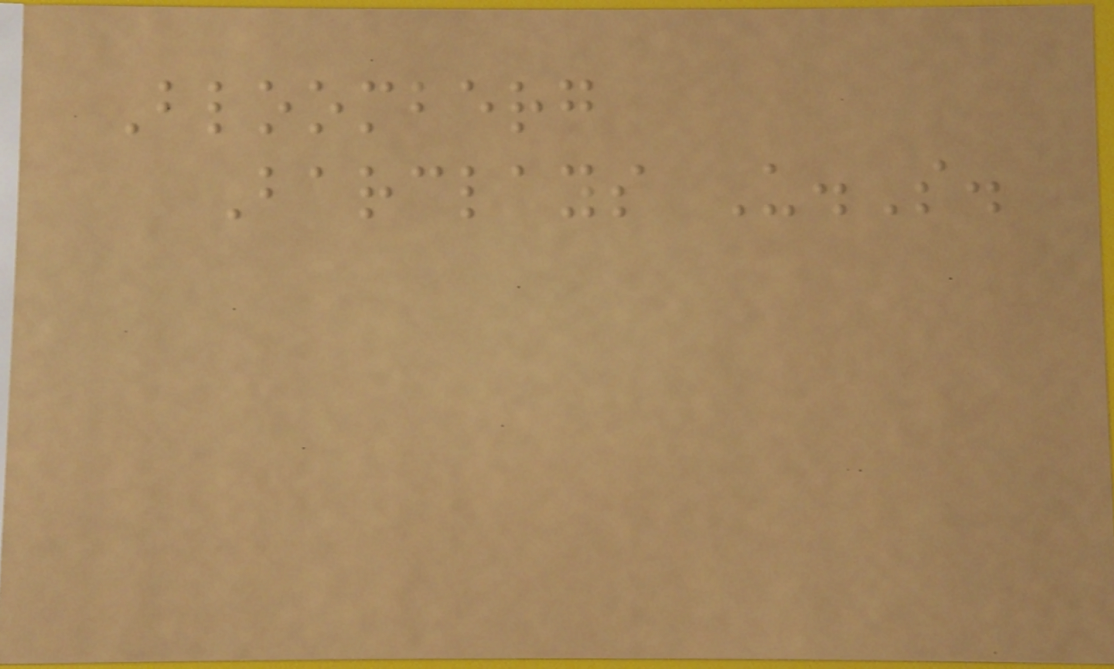Bloomberg
Barclays U.S.
